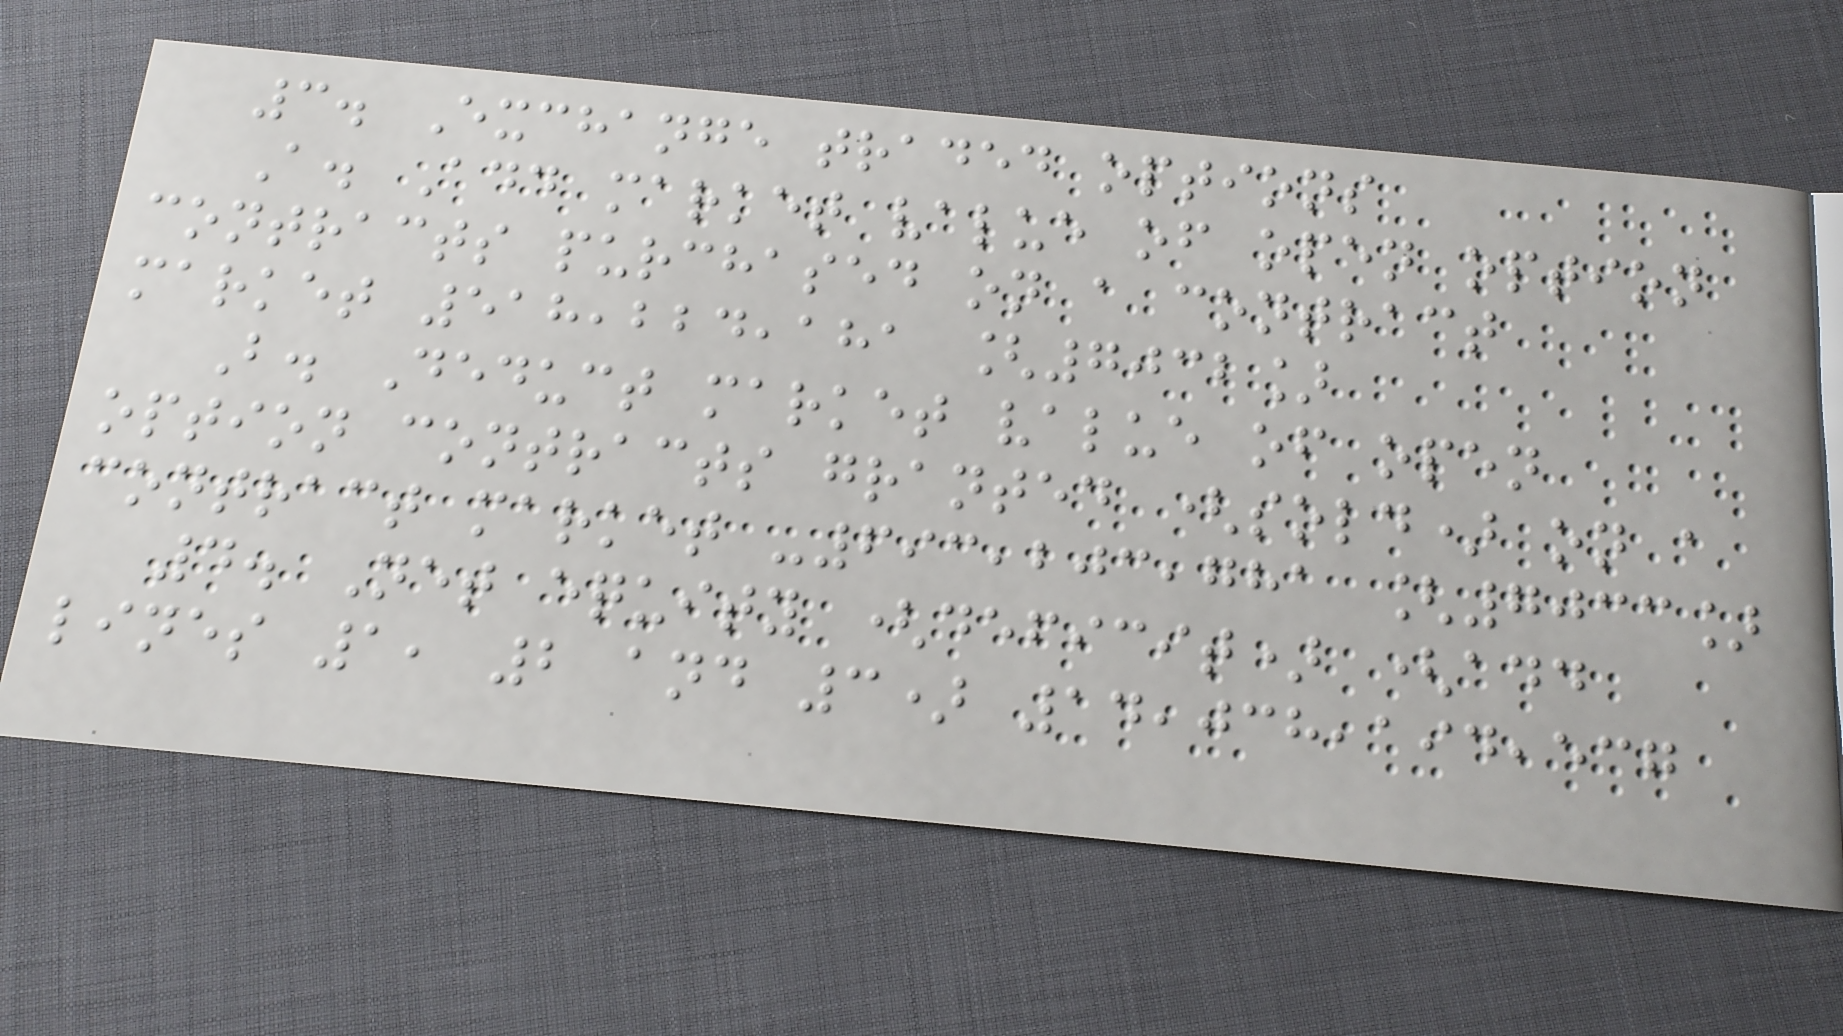3. Exchange traded options
A. Add market value of open option
contracts purchased on a contract
market 518,224,181 [7032]
B. Deduct market value of open
option contracts granted (sold) on a
contract market -693,203,781 [7033]
4. Net equity (deficit) (add
lines 1, 2 and 3) 14,038,194,537
